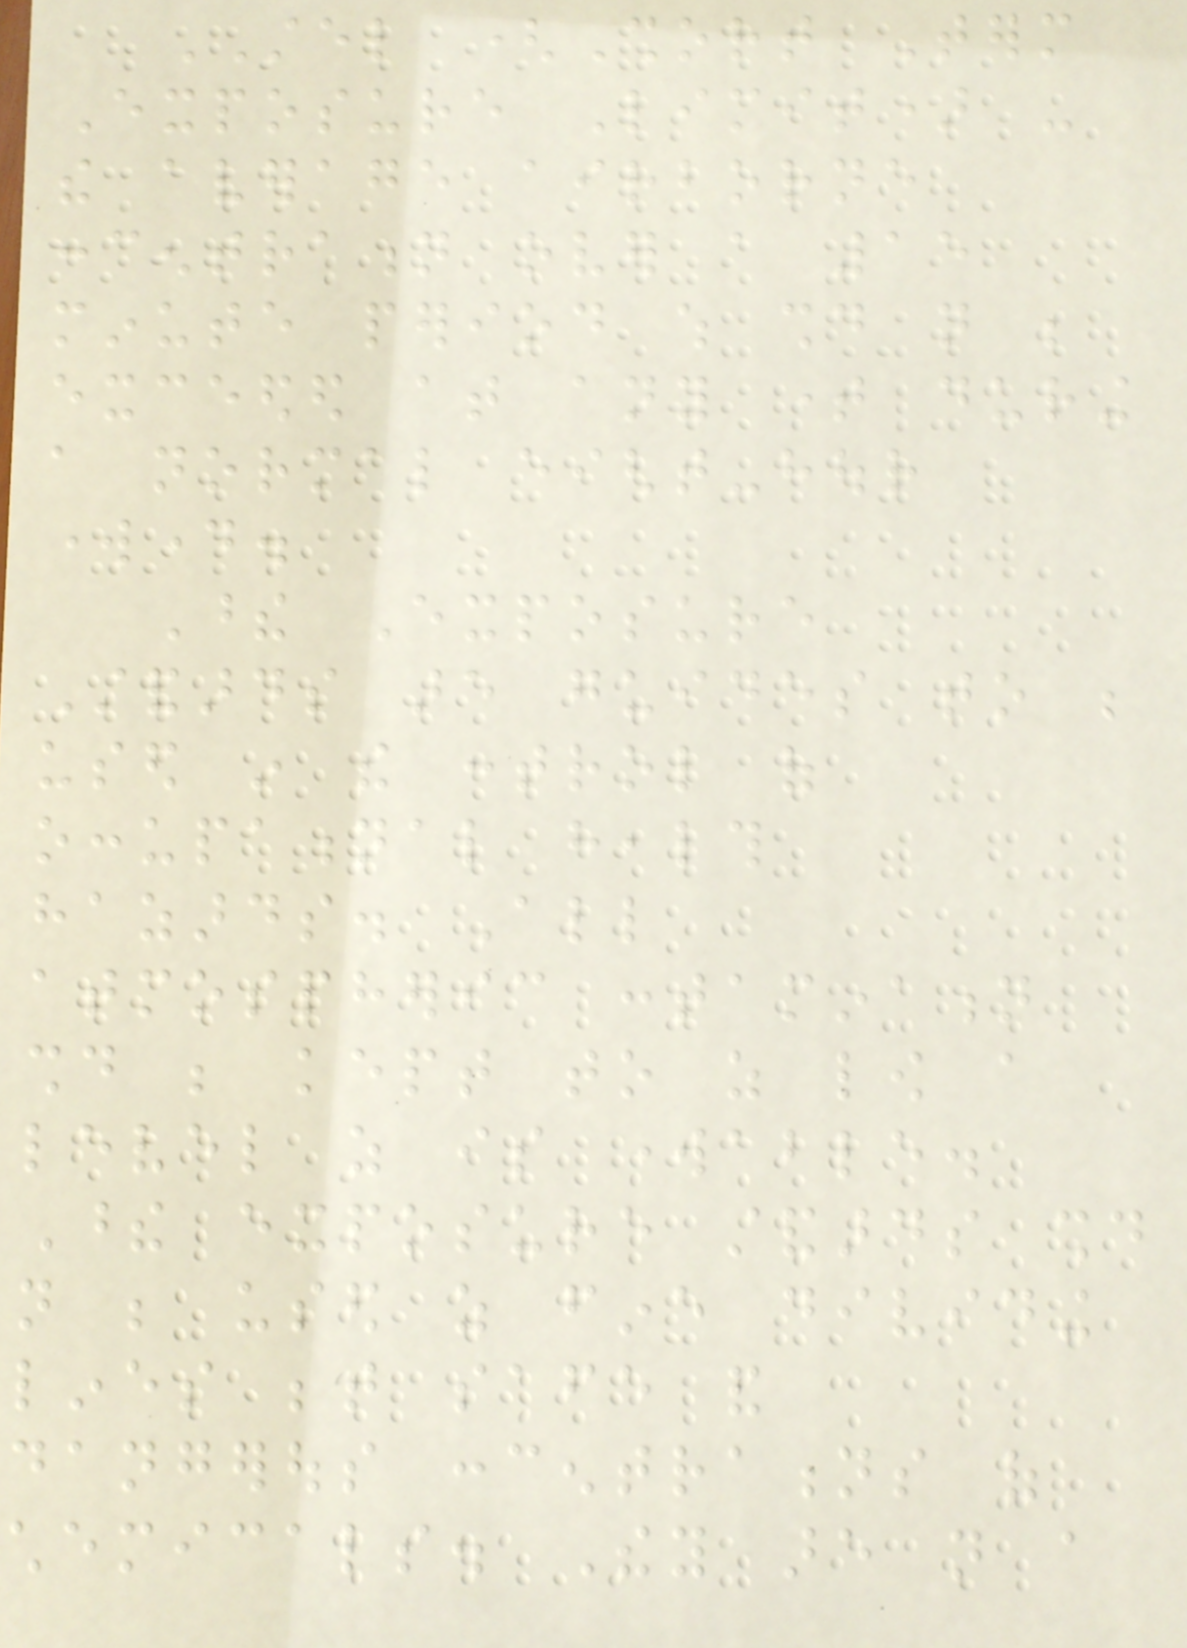STEL (Short Term
Exposure Limit) -
the average airborne
concentration over a 15
minute period which should not be
exceeded at any time during
a normal eight-hour
workday.
These Exposure
Standards are guides to be
used in the control of
occupational health
hazards. All
atmospheric contamination
should be kept to as low a
level as is workable.
These exposure standards should
not be used as fine dividing
lines between safe and
dangerous concentrations of
chemicals. They are not a
